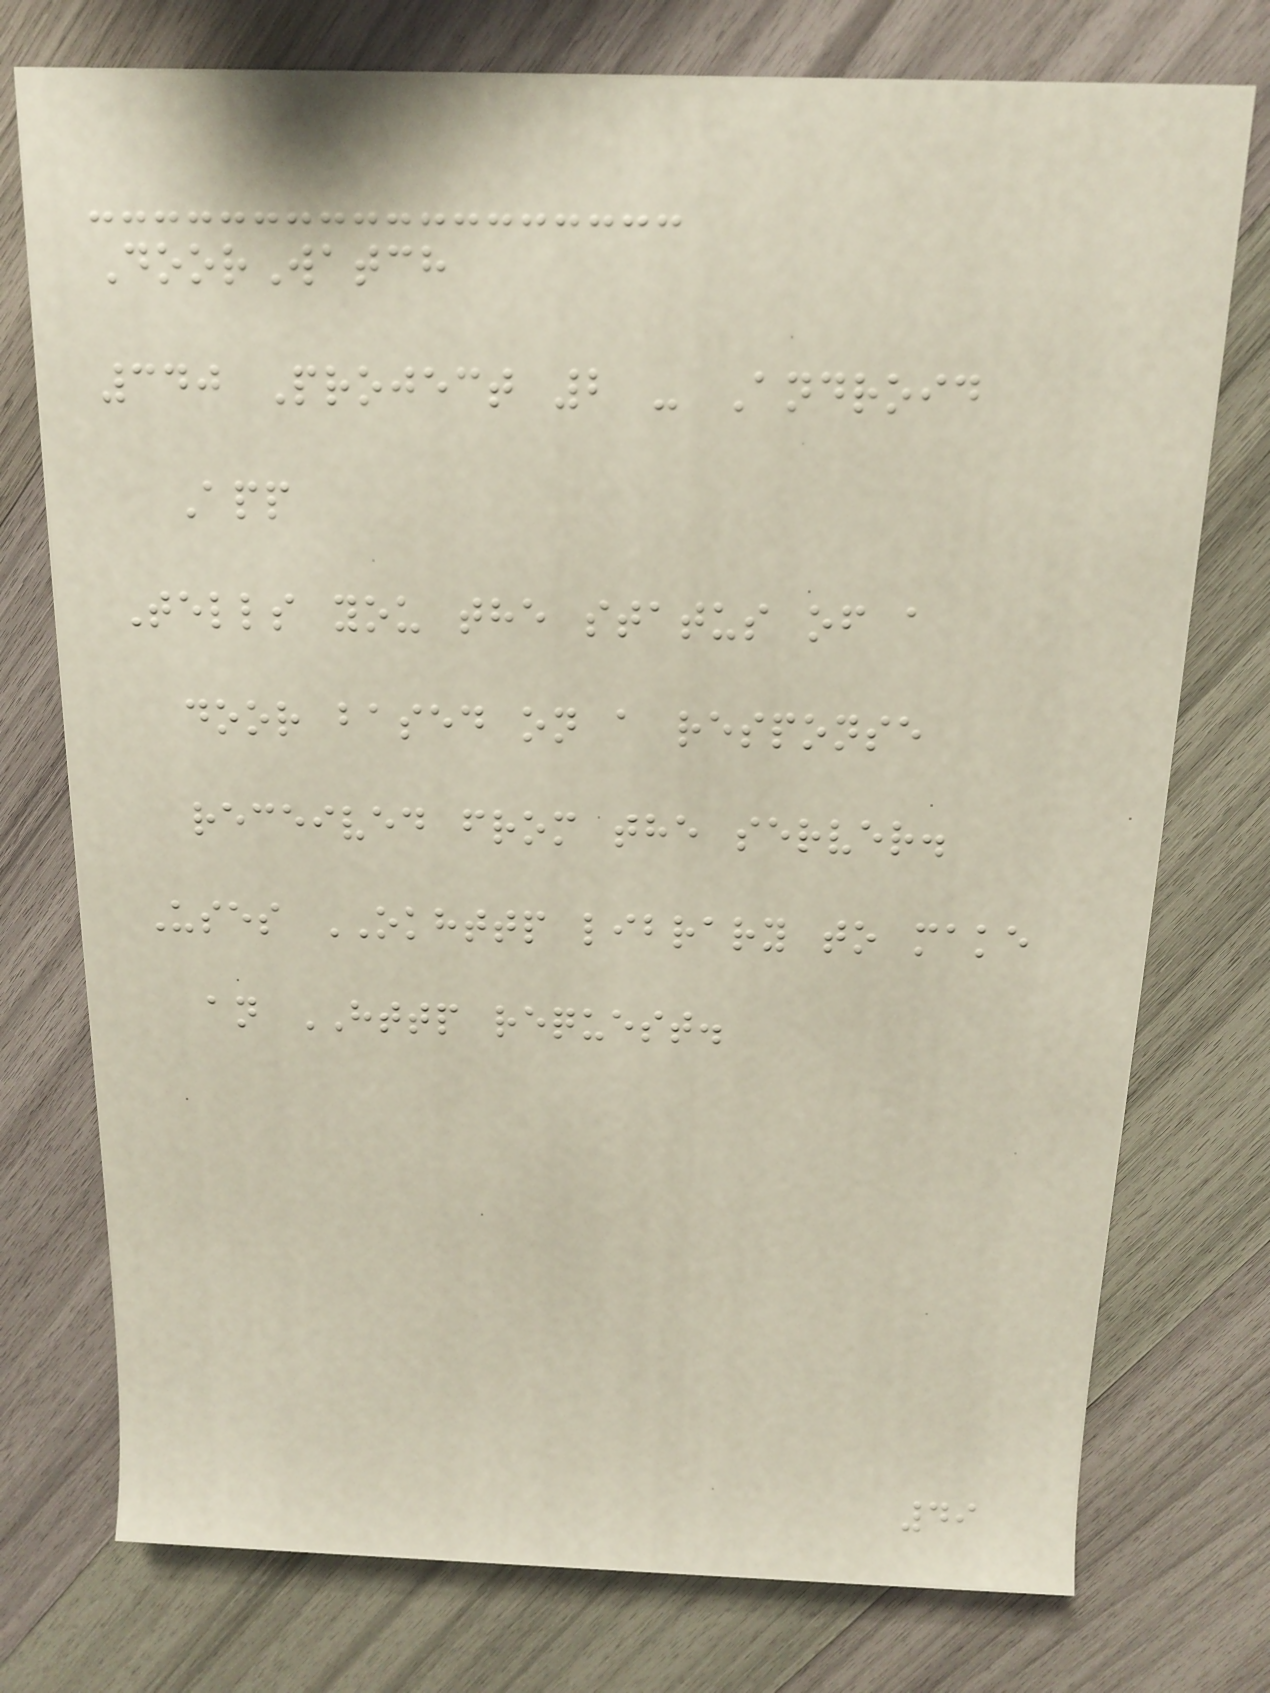DoorWatch
340 Project 2 - Android
App
Tells you the status of a
door based on a response
received from the server.
Uses OKHTTP library to make
an HTTP request.
49
